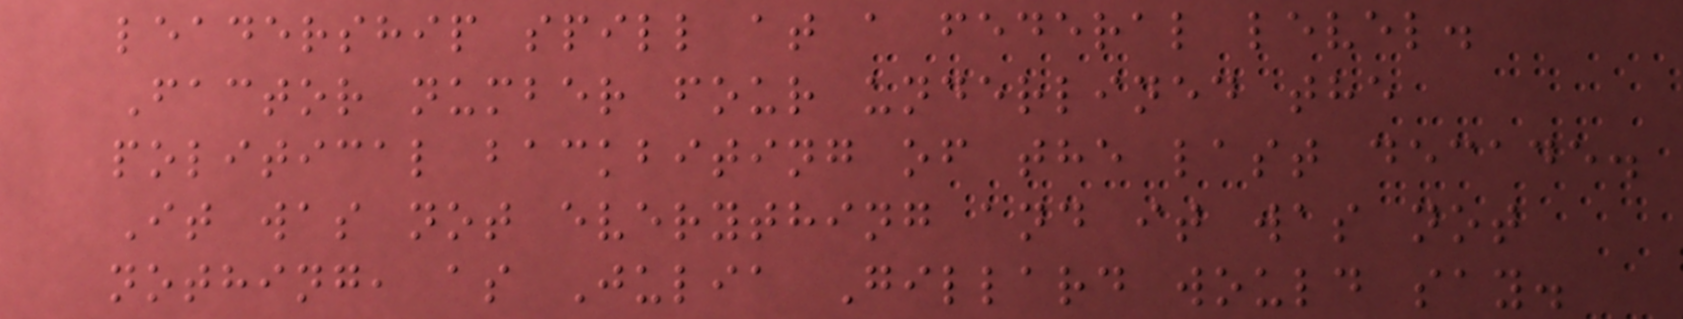leadership spill at a federal level.
Factor number four underlined the
political backbiting of the last decade.
It was not everything and it was not
nothing, as Julia Gillard would say.
